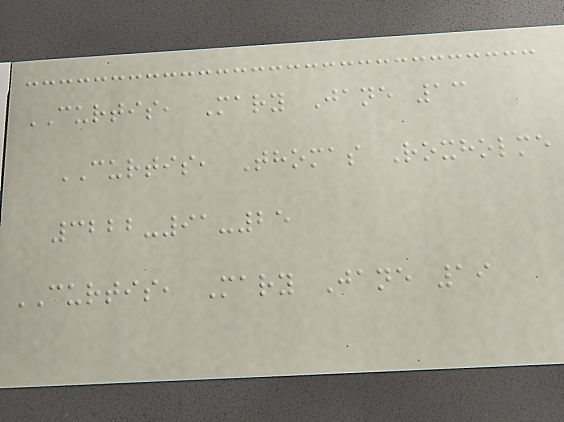CURTIS, Mary Jane 13
CURTIS, Thomas Roxholme
3222-91-25
CURTIS, Mary Jane 19
